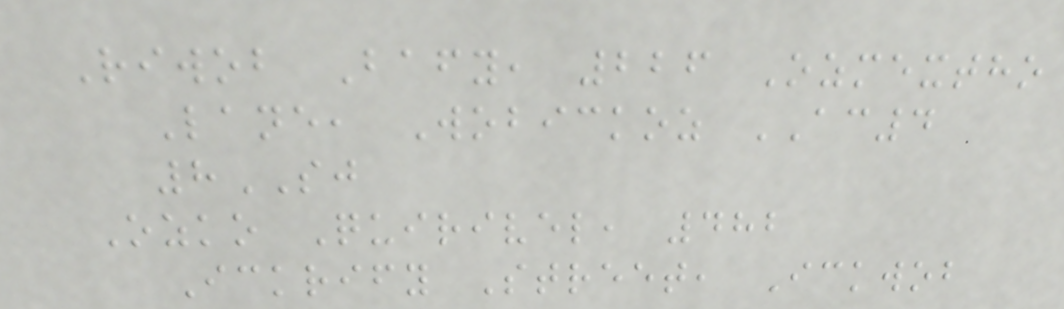Riwob Bafy, 226 Ozmextho
Lane, Wobickoz AC4
8SJ
Ozko Quirivel, 482
Ickrify Street, Ickwob
